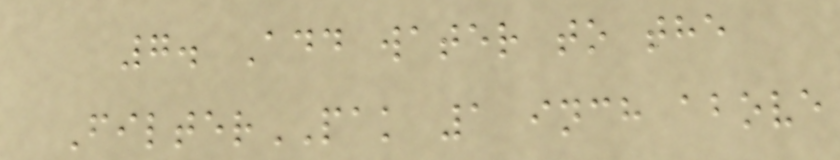7. Add water to the
FilterPAK 1 inch above
